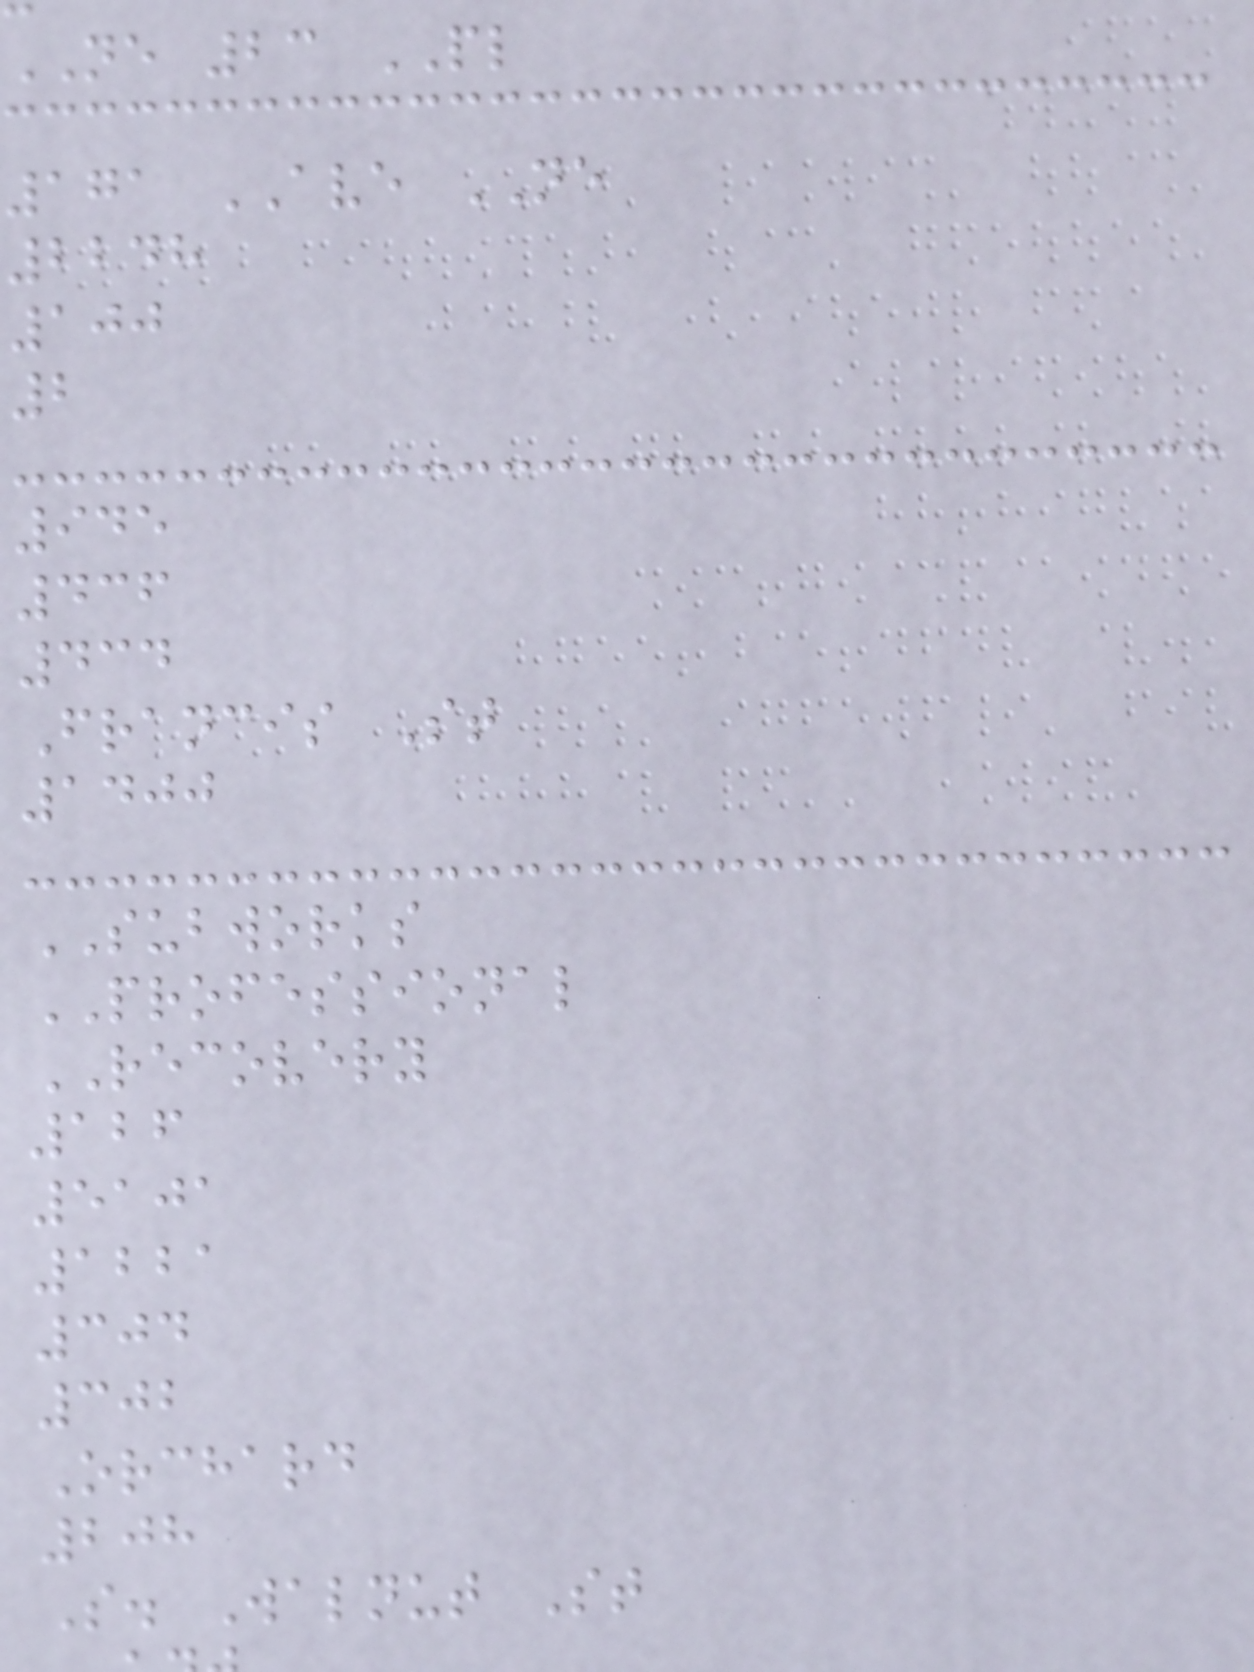NE 23 PL
171 AVE NE
2248
100
2
945
436
434
Francis St
1400
SUBWORKS
PROFESSIONAL
RECOVERY
126
5101
1221
304
302
Orchard
208
S. Walnut St
